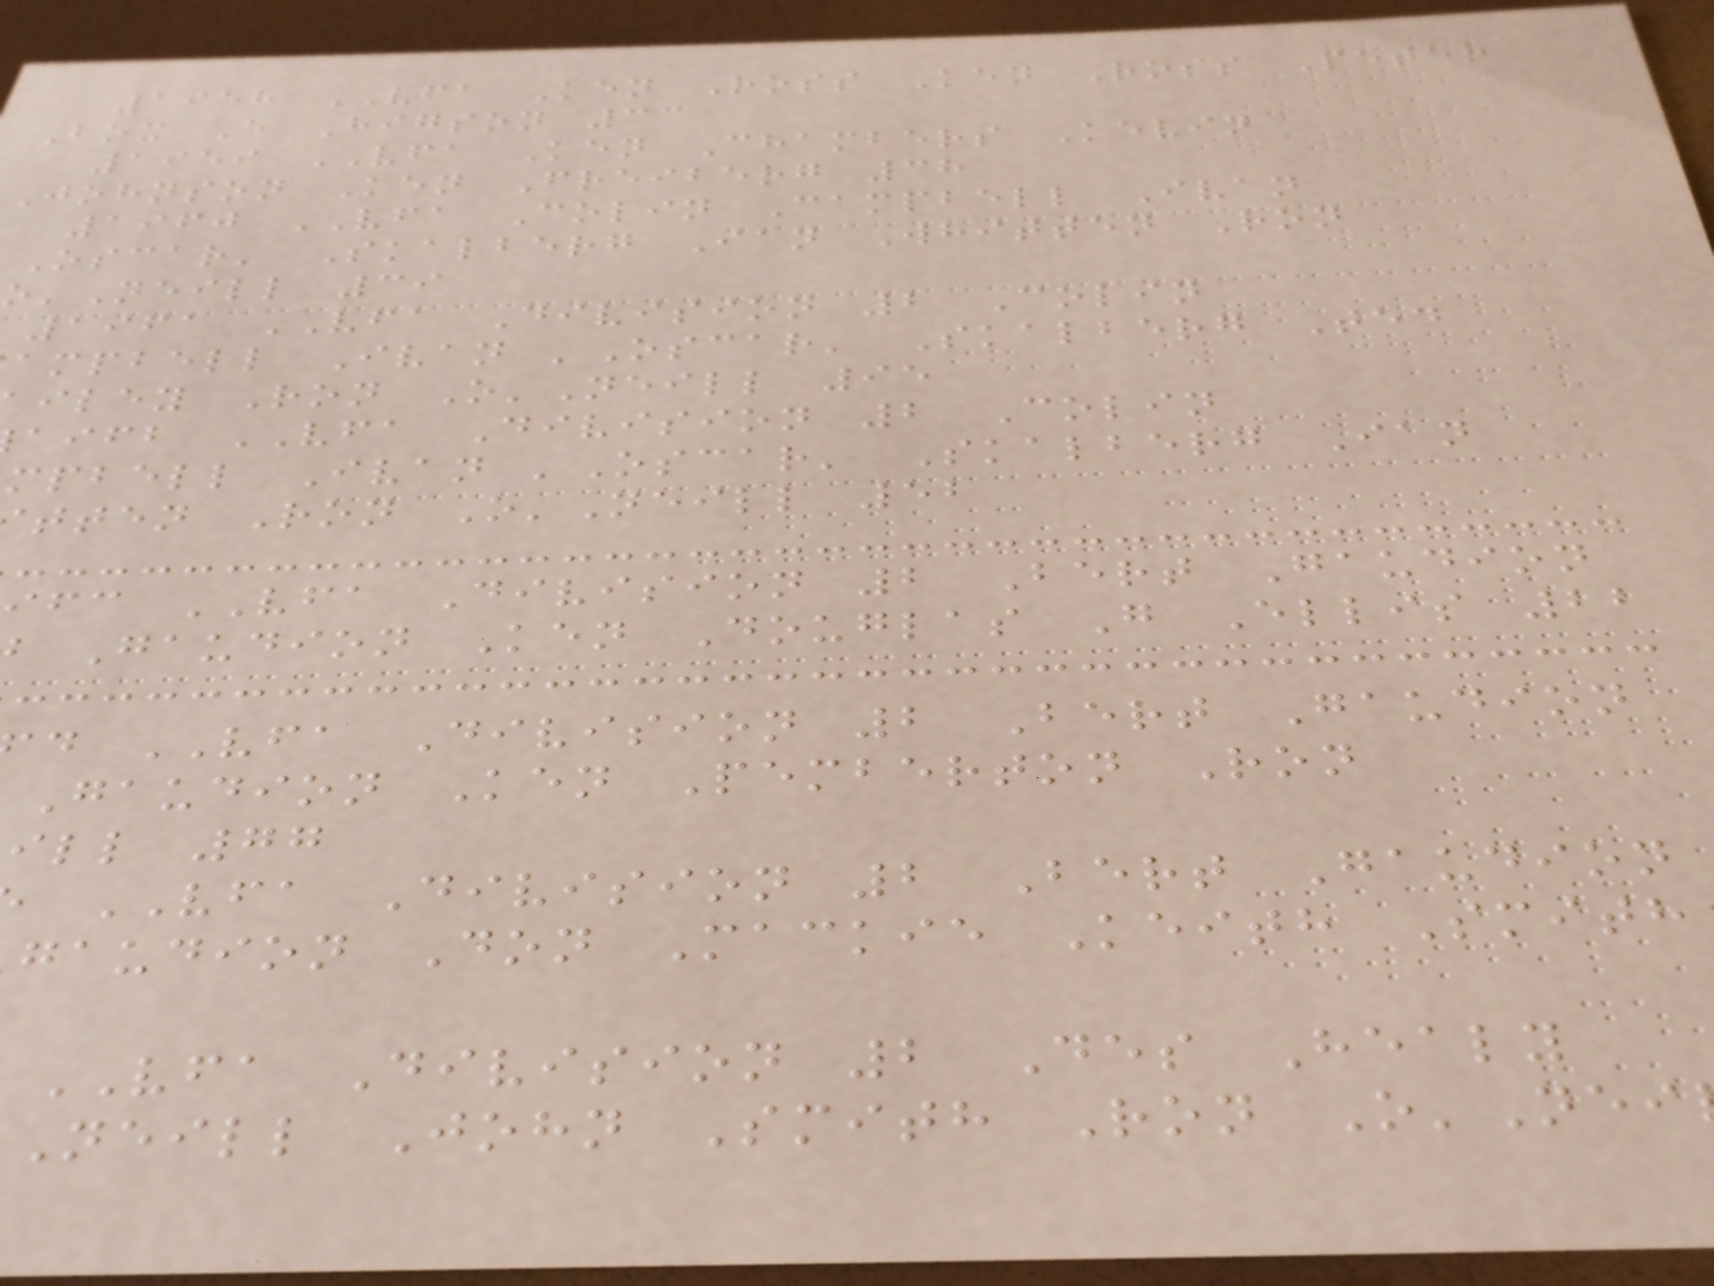1958 VFA Ken Ross Ken Ross Peter
Box E Higson 33
1959 VFA Ken Chambers Kevin
Johnson Ken Freiberg 38
1960 VFA Colin Campbell Ivan
Oscar' Skalberg Ian Whitten Ron
'Neill 39
1961 VFA Division 2 Colin
ampbell Ivan 'Oscar' Skalberg Ted
iley Ron O'Neill 95
aifb VFA Division 2 Colin
mpbell Ivan 'Oscar' Skalberg Ian
tten Ron O'Neill 52
ifc VFA Division 2 Bert Gaudion
Gaudion Ken Douglas G Ellis 22
d VFA Division 2 Bert Gaudion
Gaudion Ken Pemberton Ron
ill 77
VFA Division 2 Bert Gaudion
gaudion Don Mackie Keith Smith
VFA Division 2 Des Healy
Neill John Smith Ron O'Nei
